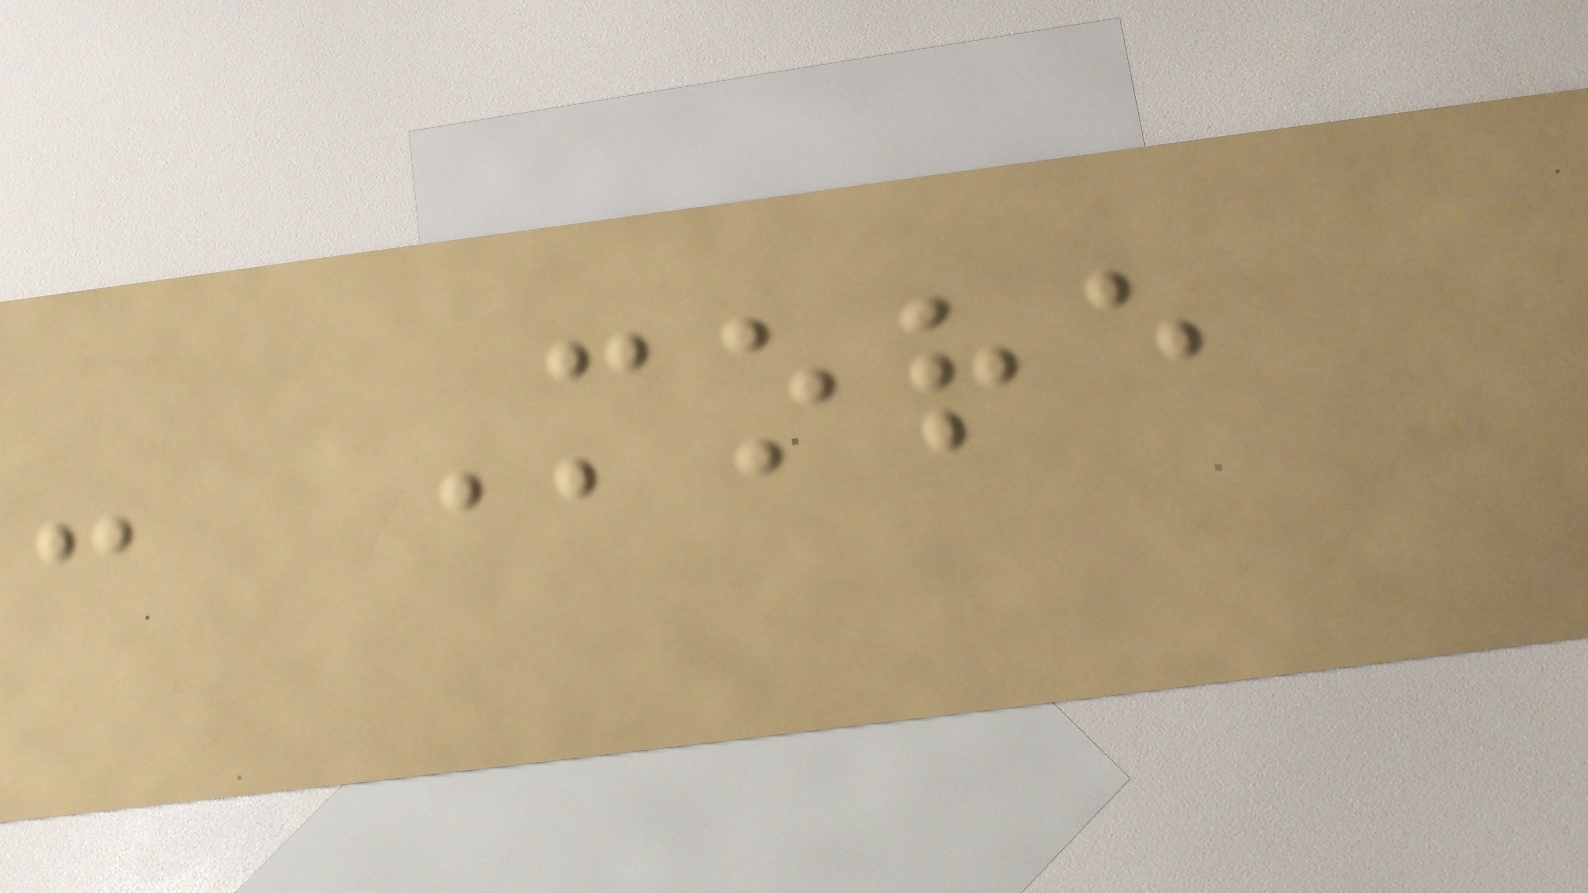- More
